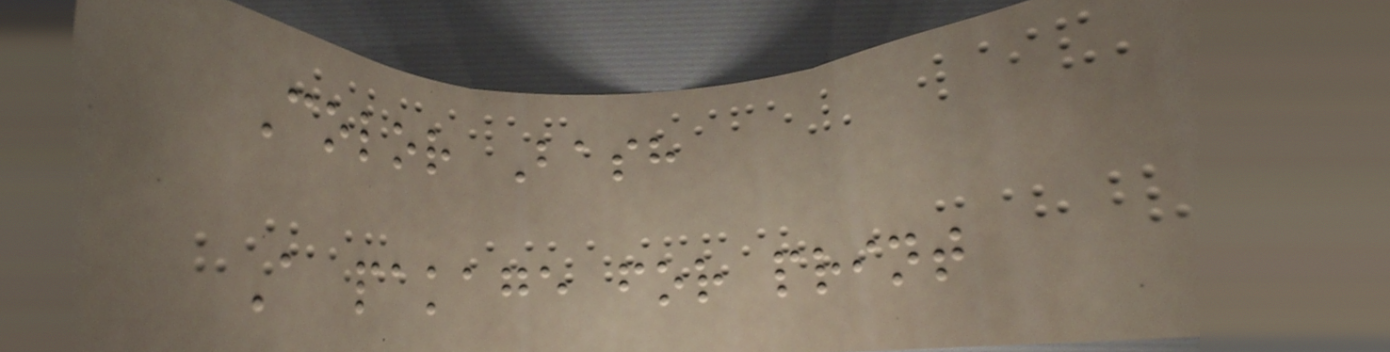Color Bash
A pakage for print
